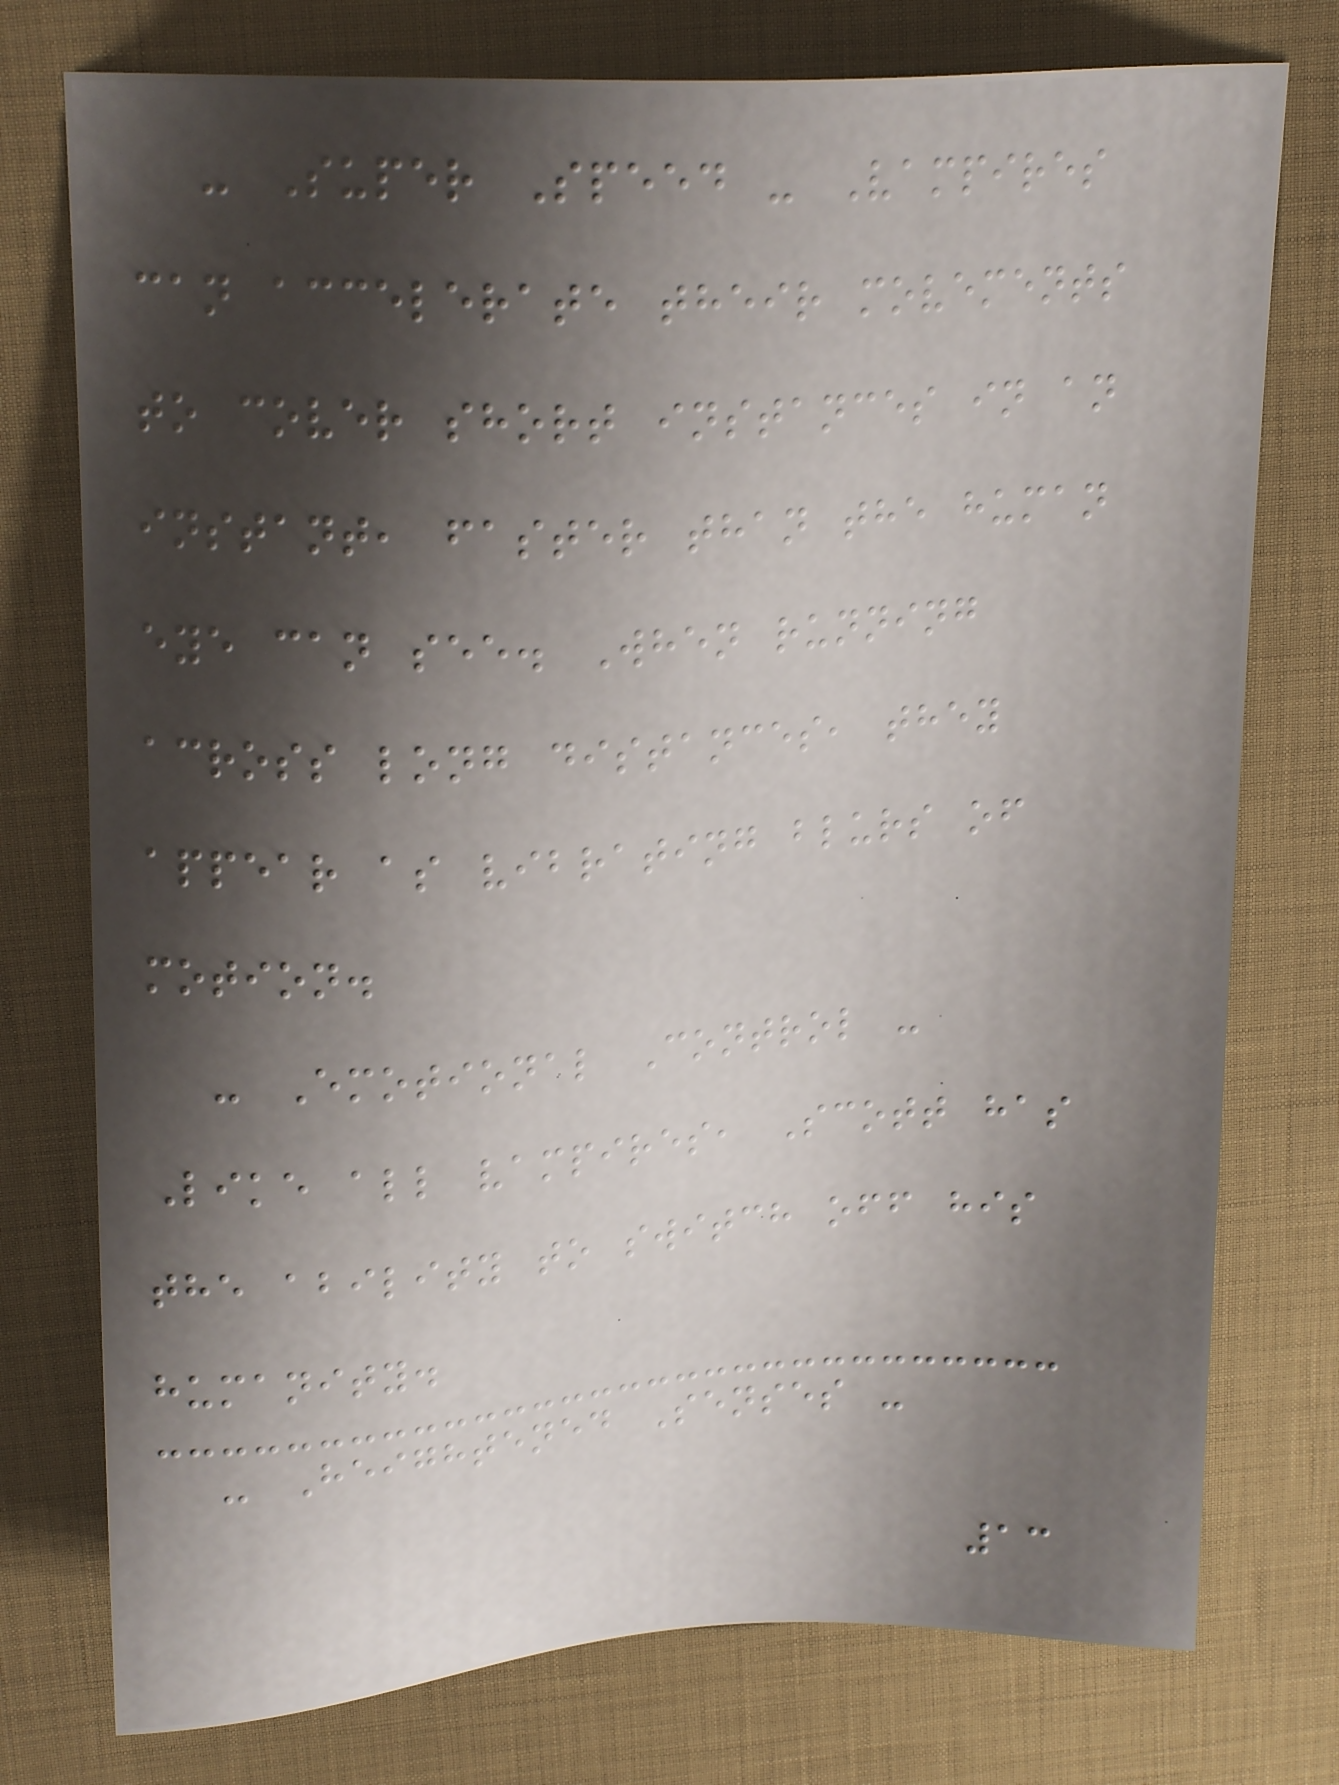- Super Speed - Vampires
can accelerate their movements
to cover short instances in an
instant, faster than the human
eye can see. When running
across long distances, they
appear as vibrating blurs of
motion.
- Emotional Control -
Like all vampires, Scott has
the ability to switch off his
humanity.
- Heightened Senses -
13
